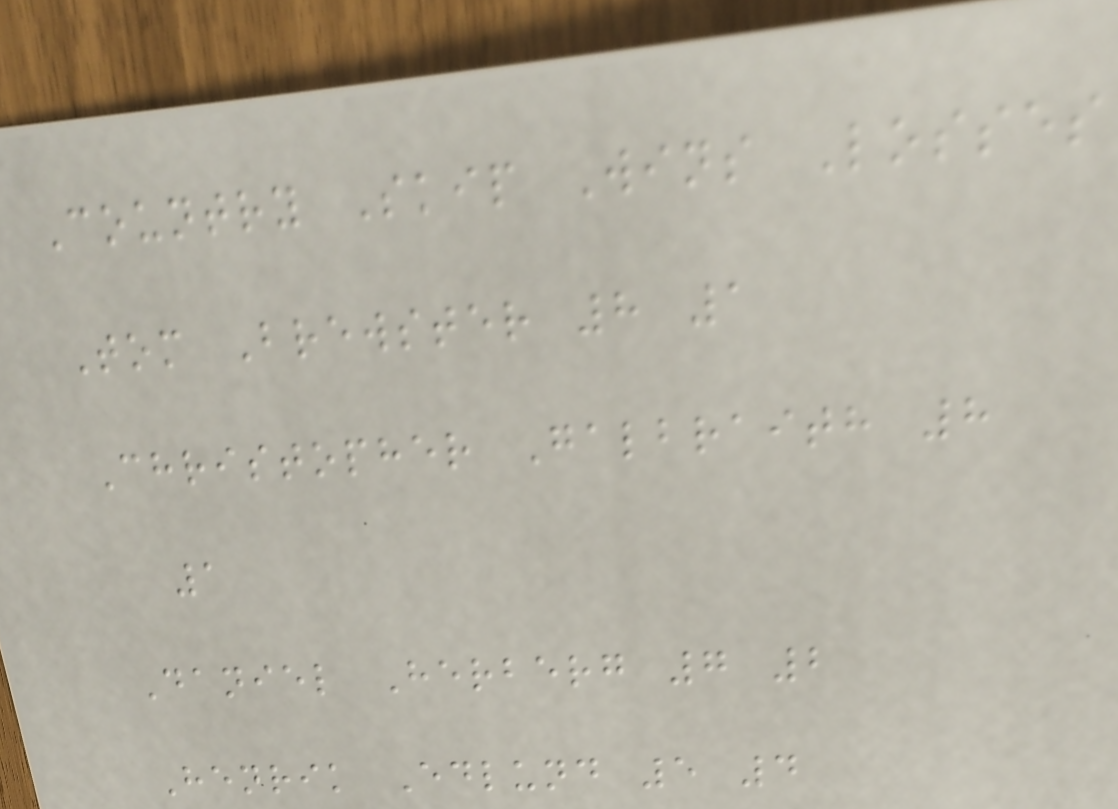Country Skip Wins Losses
Tom Brewster 8 1
Christopher Galbraith 8
1
Daniel Herberg 7 2
Henrik Edlund 5 4
